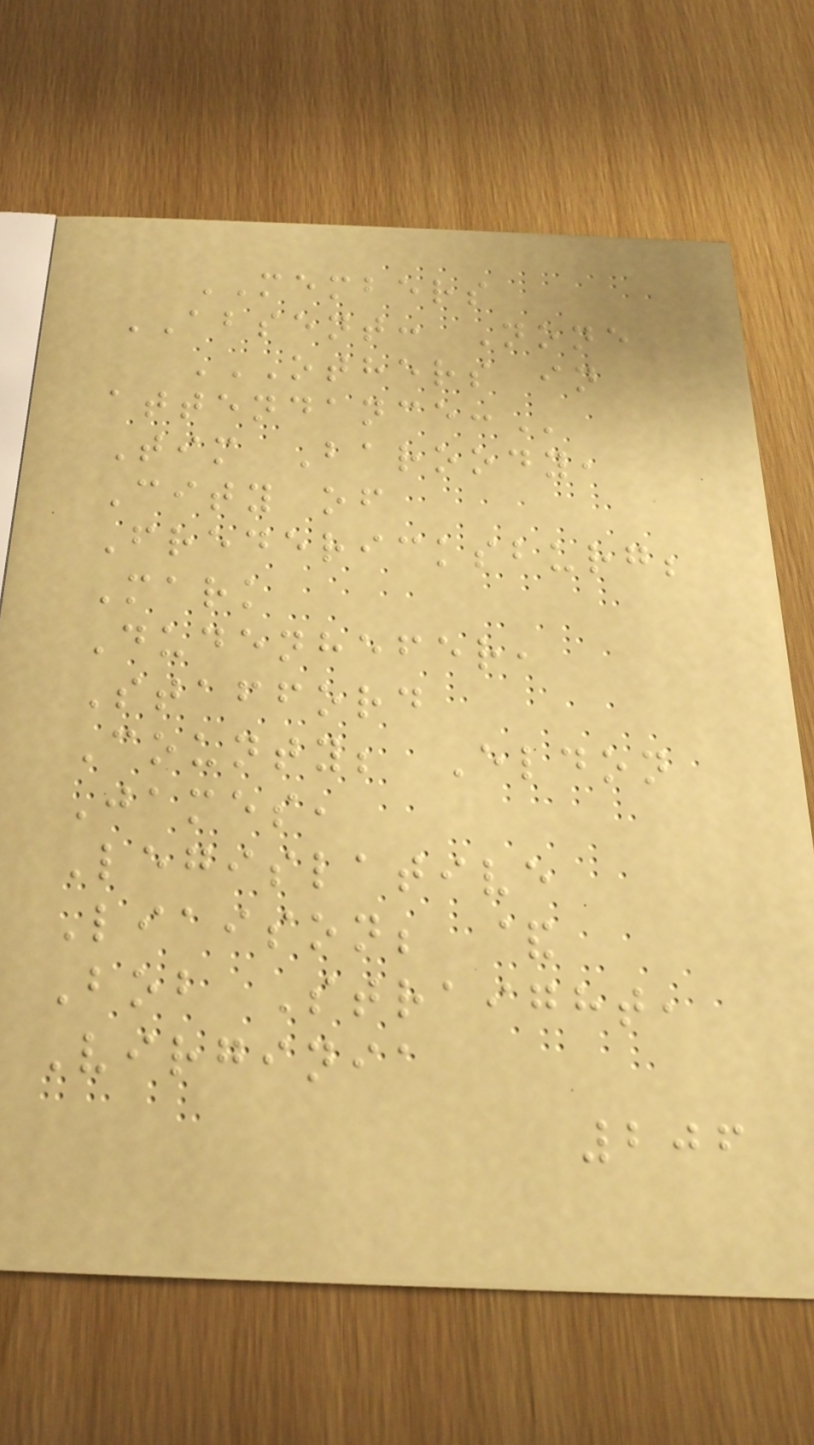MEMBERS
ABSENT: None
OTHERS IN
ATTENDANCE:
Tim Baroody,
City of
Fredericksburg;
Mark
Dudenhefer,
Stafford
County; Eldon
James,
Legislative
Liaison; &
Bob Straight,
Virginia
206
